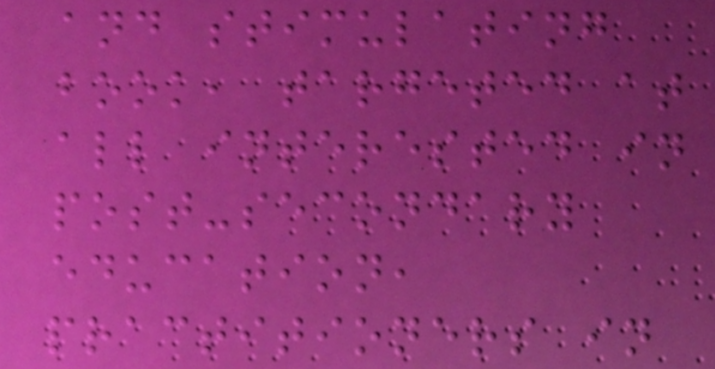and stimulating
book, targeted at
all interested in
post-secondary
education,
practitioners in
